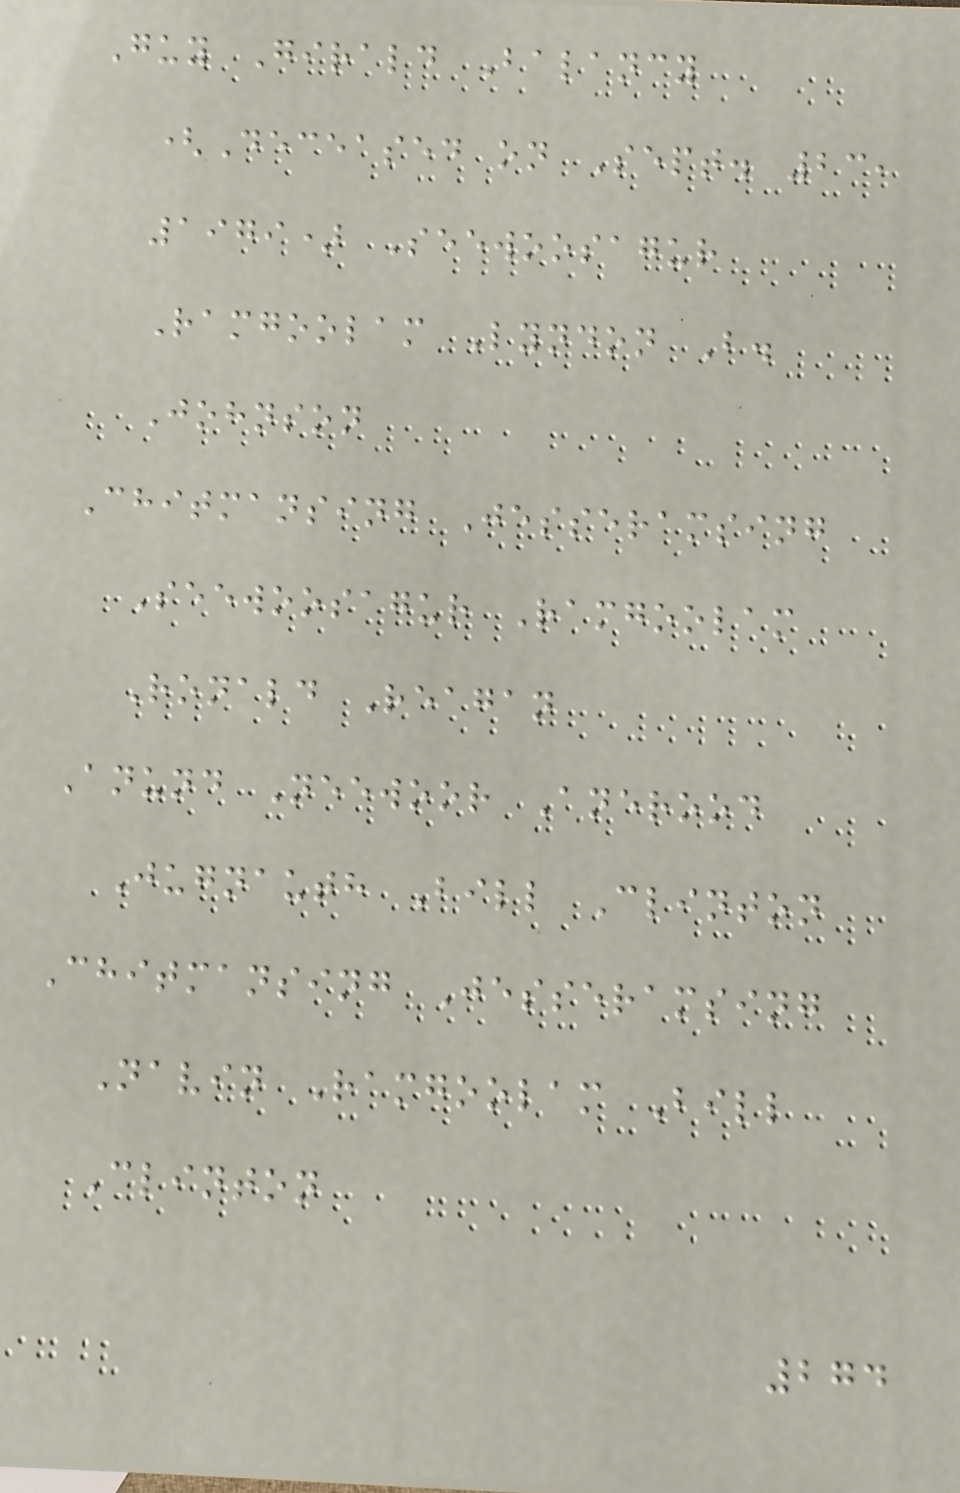Guy Girald Balancy
(Deceased on Sept. 23,
1979) Seewoosagur
Ramgoolam Lyndon B.
Johnson
Chitmansing Jesseramsing
Seewoosagur Ramgoolam
Ronald Reagan
Anund Neewoor Anerood
Jugnauth Bill Clinton
Chitmansing Jesseramsing
Navin Ramgoolam Bill
Clinton
274
